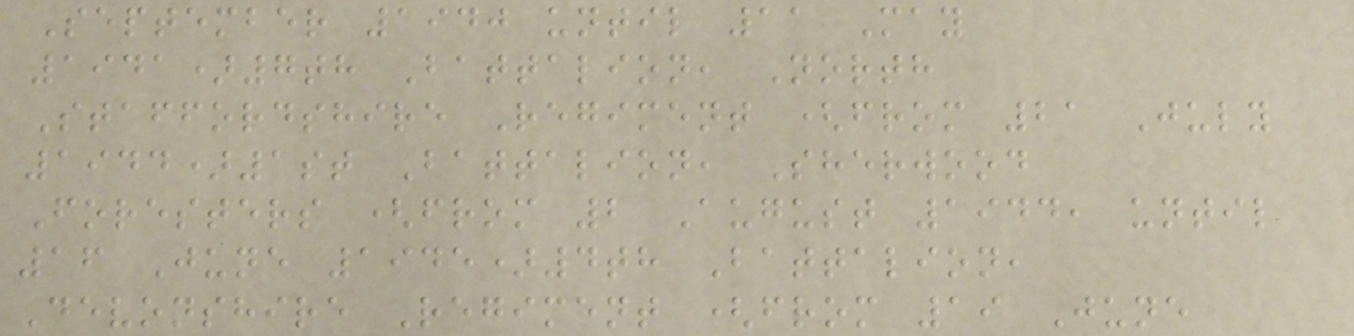September 1940 until 11 May
1941)7th Battalion, North
Staffordshire Regiment (from 21 July
1944)1st Battalion, Sherwood
Foresters (from 2 August 1944, until
16 June 1945)4th Battalion,
Devonshire Regiment (from 19 June
